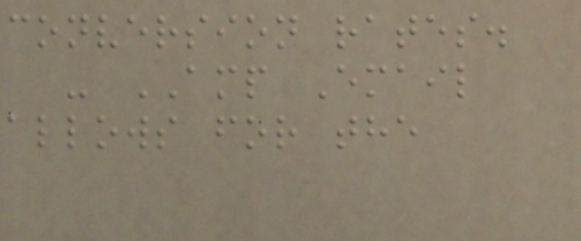conversion rates.
- AMP Email
allows for the
